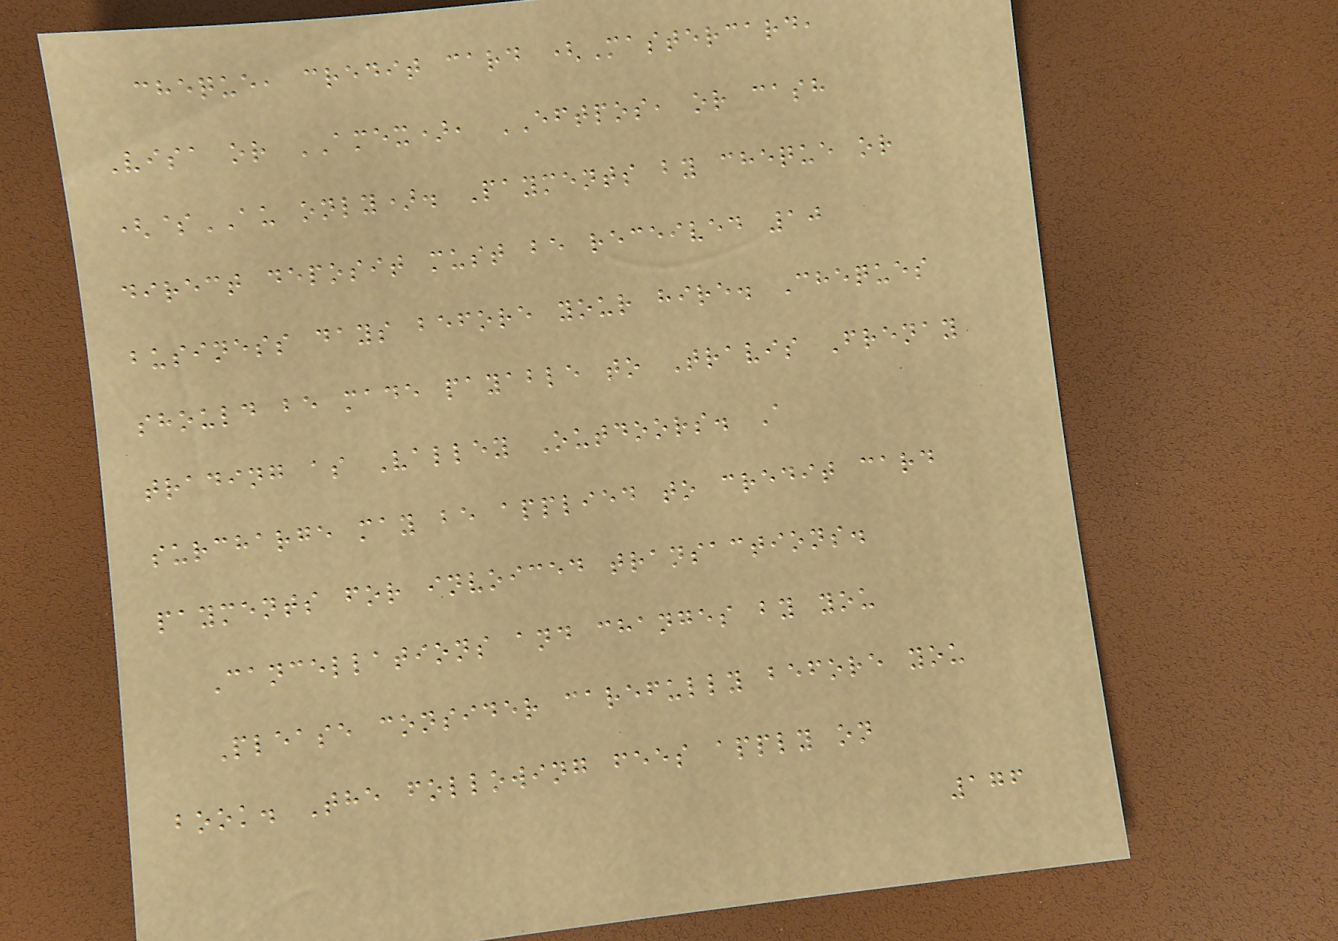cheque, credit card (Mastercard,
Visa or AMEX), EFTPOS, or cash
($AU only). Payments by cheque or
direct deposit must be received 10
business days before your hire. Cheques
should be made payable to Travis Frenay
trading as Valley Outdoors. A
surcharge may be applied to credit card
payments for invoiced transactions.
Cancellations and changes by you
Please consider carefully before you
book. The following fees apply on
176
